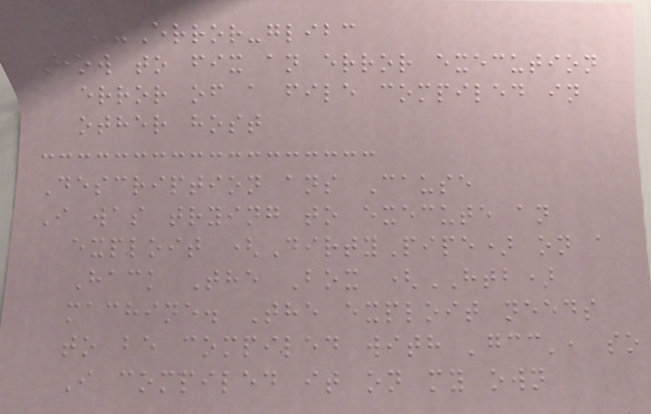Fix-Error-glibc
How to fix an error execution
error of a file compiled in
other host
Description ans Cause
I was trying to execute an
exploit (DirtyPipe) on a
Hack The Box (HTB)
machine. The exploit needs
to be compiled with 'gcc', so
I compiled it on my own
